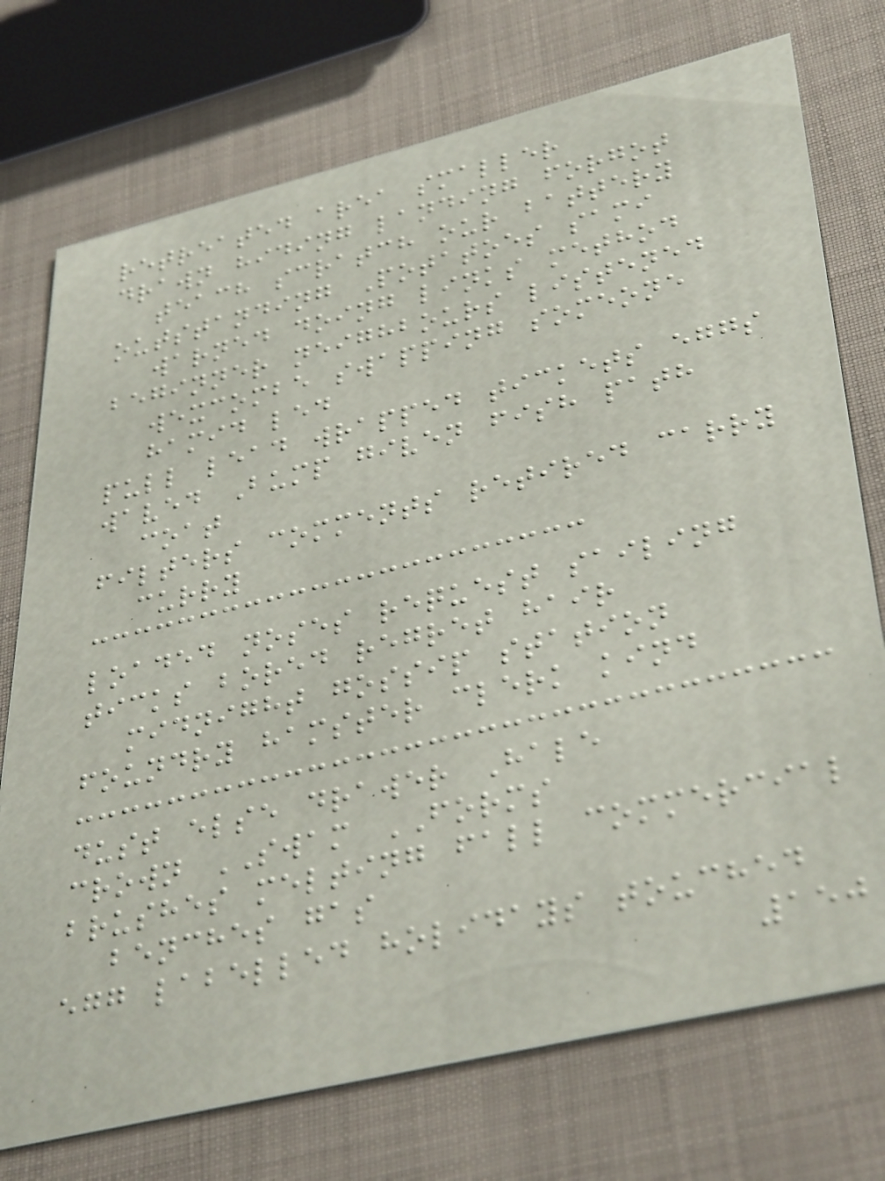retreated area smaller
drawn hiding landing forgot
teach scratch our battery
outstanding Potatoes sami
warned doing links method
beginner neighbours listened
wexcombe swapping someone
hamid led
pull lead wrapped tickets eggs
waved Bump given fish path
coat
filters comments retired carry
curry
loaded noses request sailing
ticks bored regret hair
midnight gossip station
foundry hamster clerk kind
dust else drawer Hale
crown SWAM FORMS
brushes melting fall commercial
benches gas
egg labelled holidays touched
150
